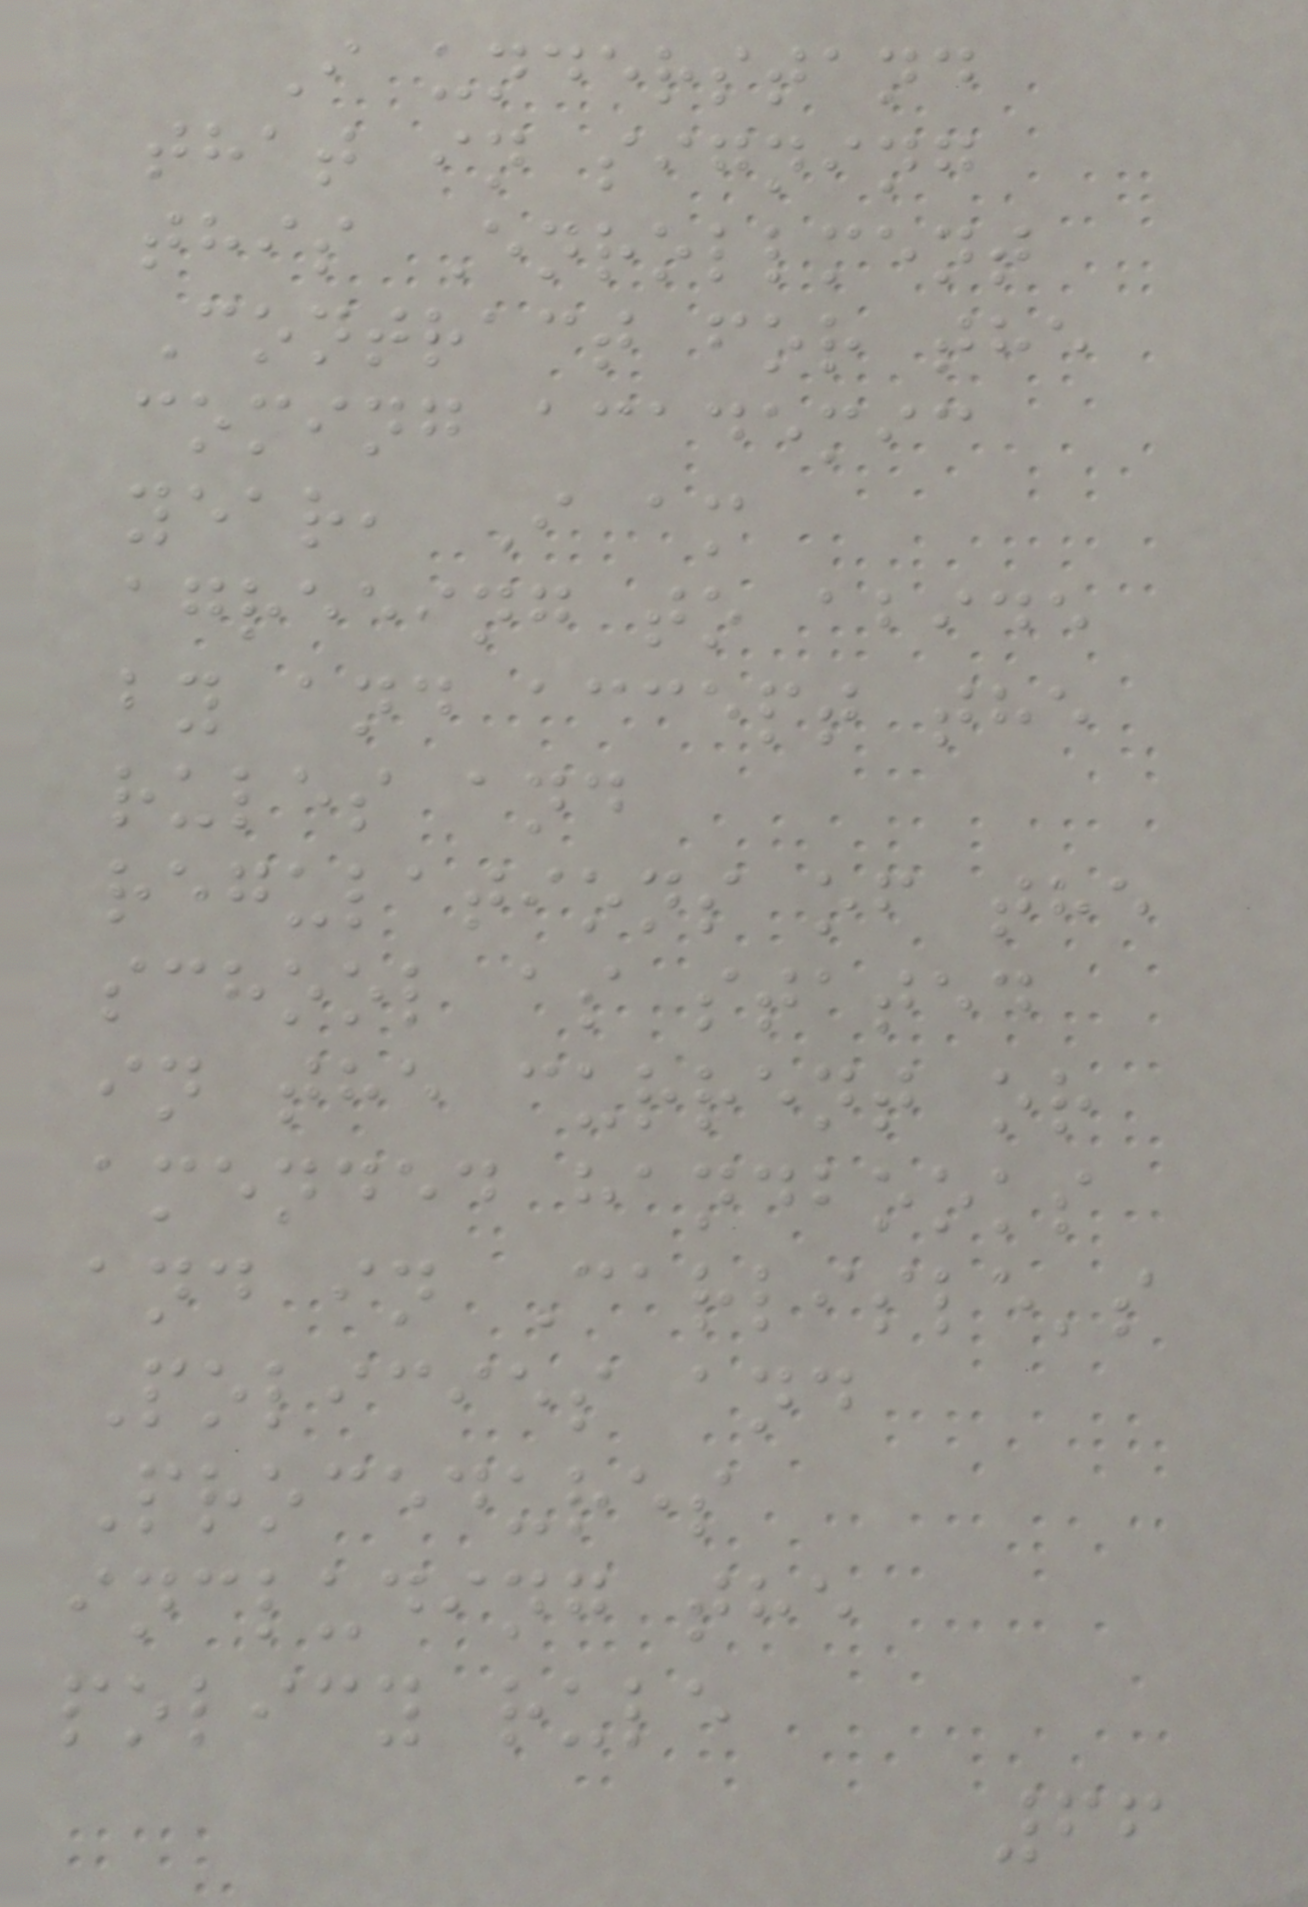I understand
that in signing
this Enrollment
Contract for the
coming academic
year, I am
agreeing to abide
by and accept the
rules and
regulations of the
school as stated
in the current or
amended handbooks
and in Carlisle's
Policies and
Procedures
including the
policy rule
66
